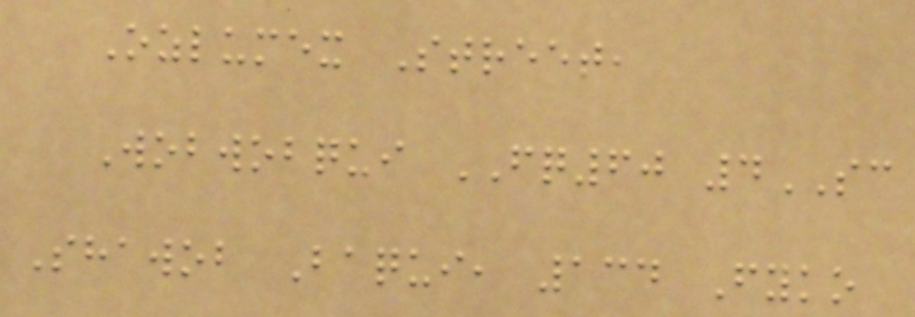Ozlumex Street,
Wobwobqui FQ60 4SC
Shawob Baqui, 134 Fyko
